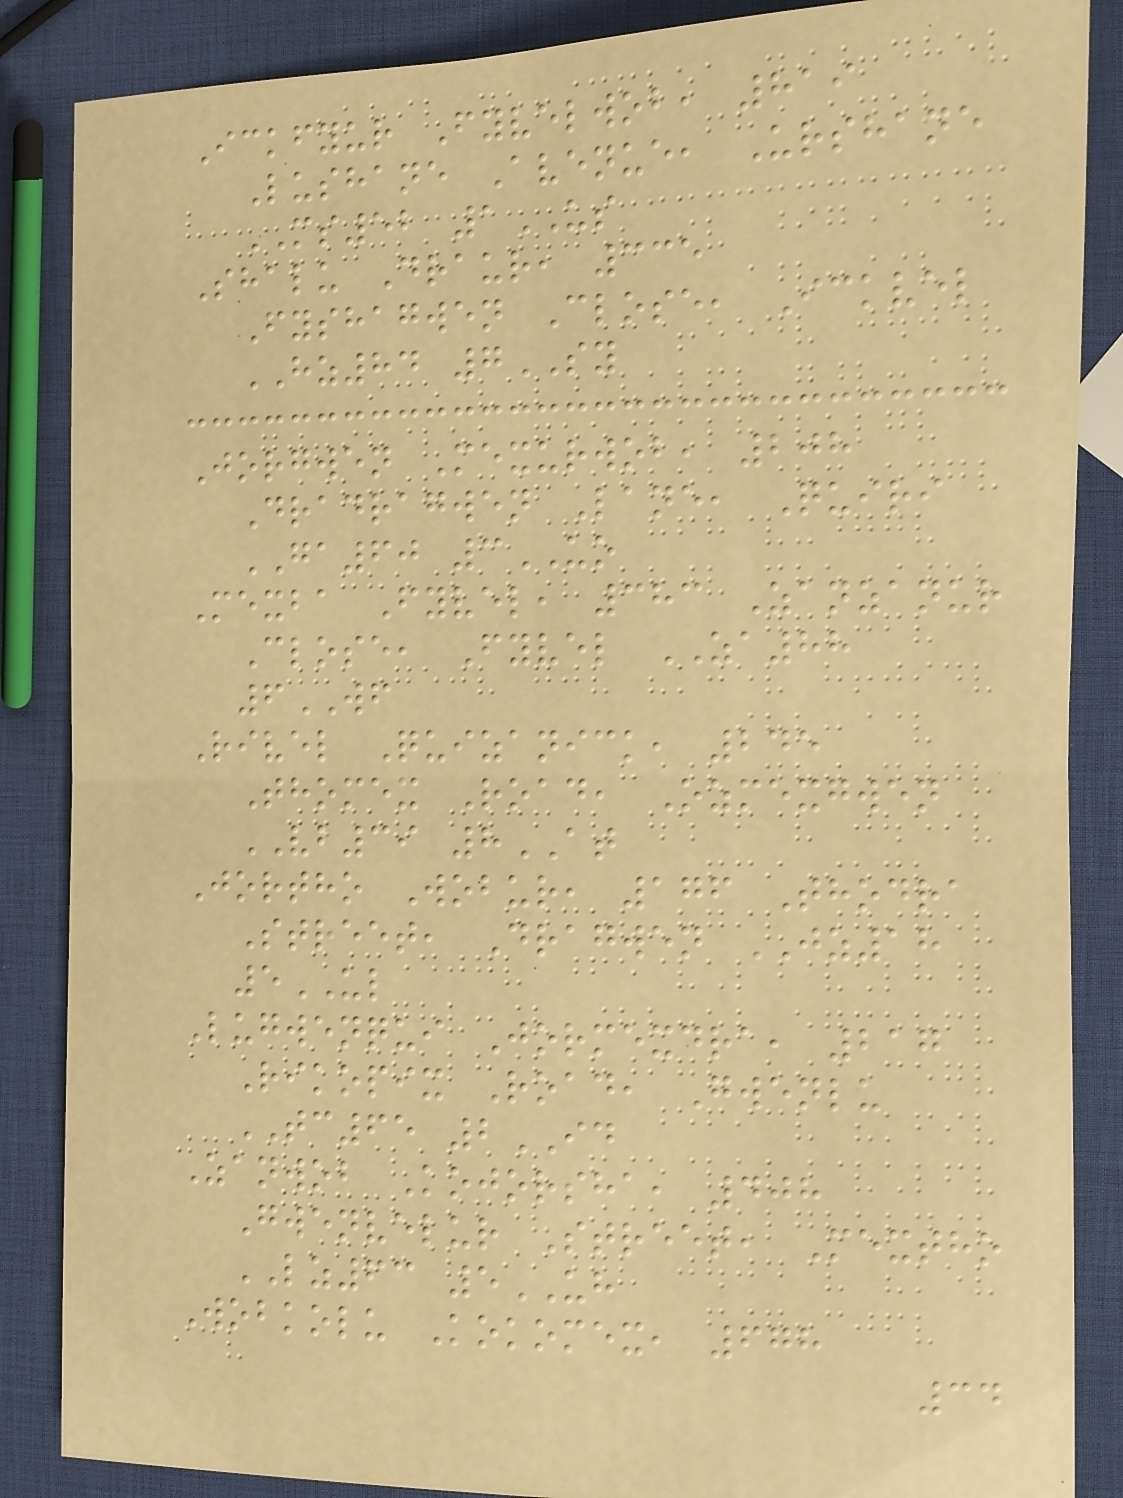Ickfyur Fyvelwob, 819
Lushane Avenue, Urshane
MS52 1US
Shalu Draur, 335
Fyshagwen Close, Ickvel
HZ84 7SY
Jorgwen Mexurwob, 208
Dradragwen Lane, Quiri
GA60 3UO
Mexba Fyvel, 383 Zanzanur
Close, Fyvel ZA88
6WF
Rivel Quizanick, 245
Thomex Road, Ozmexgwen
VB39 8AT
Jortho Wobur, 176 Thodra
Street, Dragwen JZ18
5UL
Lugwenqui Jormexdra, 217
Rikopix Road, Gwenlu
TC65 2ID
Zanwob Kojorsha, 408
Gwenvelur Street, Mextho
LZ63 5UH
Wobkolu Kokomex, 678
34
